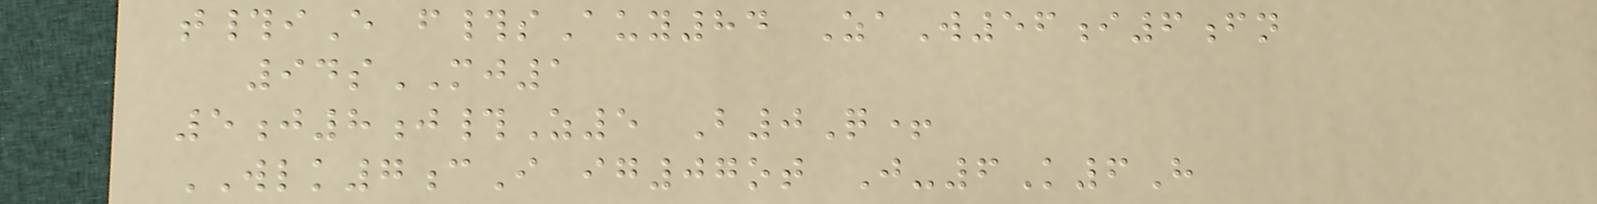t#iE f#sAuy84 ZaW56i6fn
94sMJ1
5j8j#Z5 B0Q+
WLK7cI ig07ot J-6K6H
